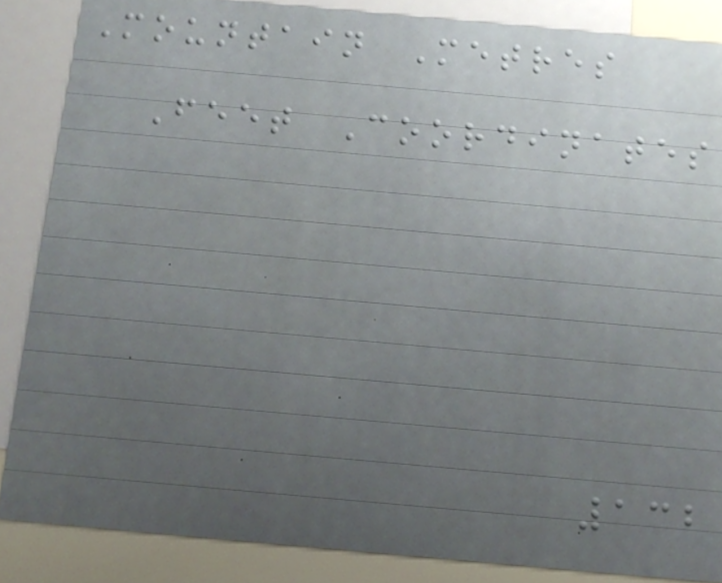Mountain Metres
Feet Coordinates
132
